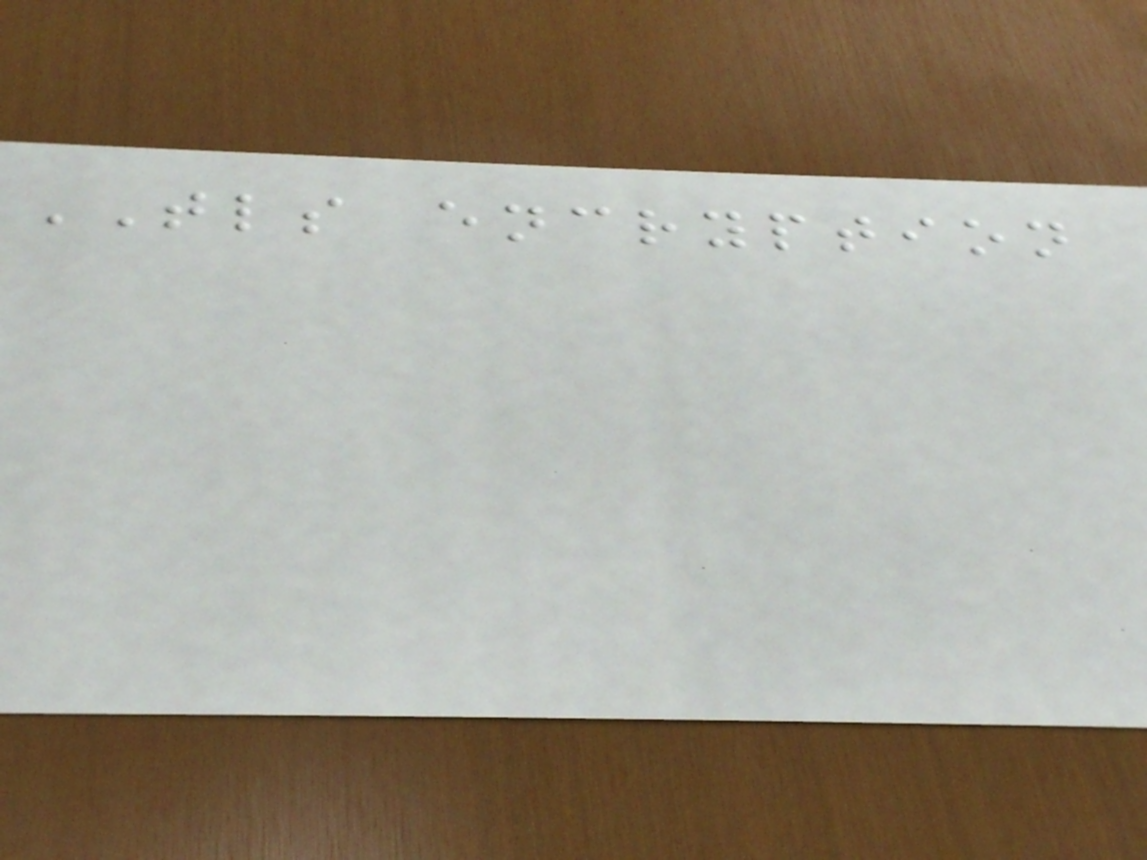TLS encryption
